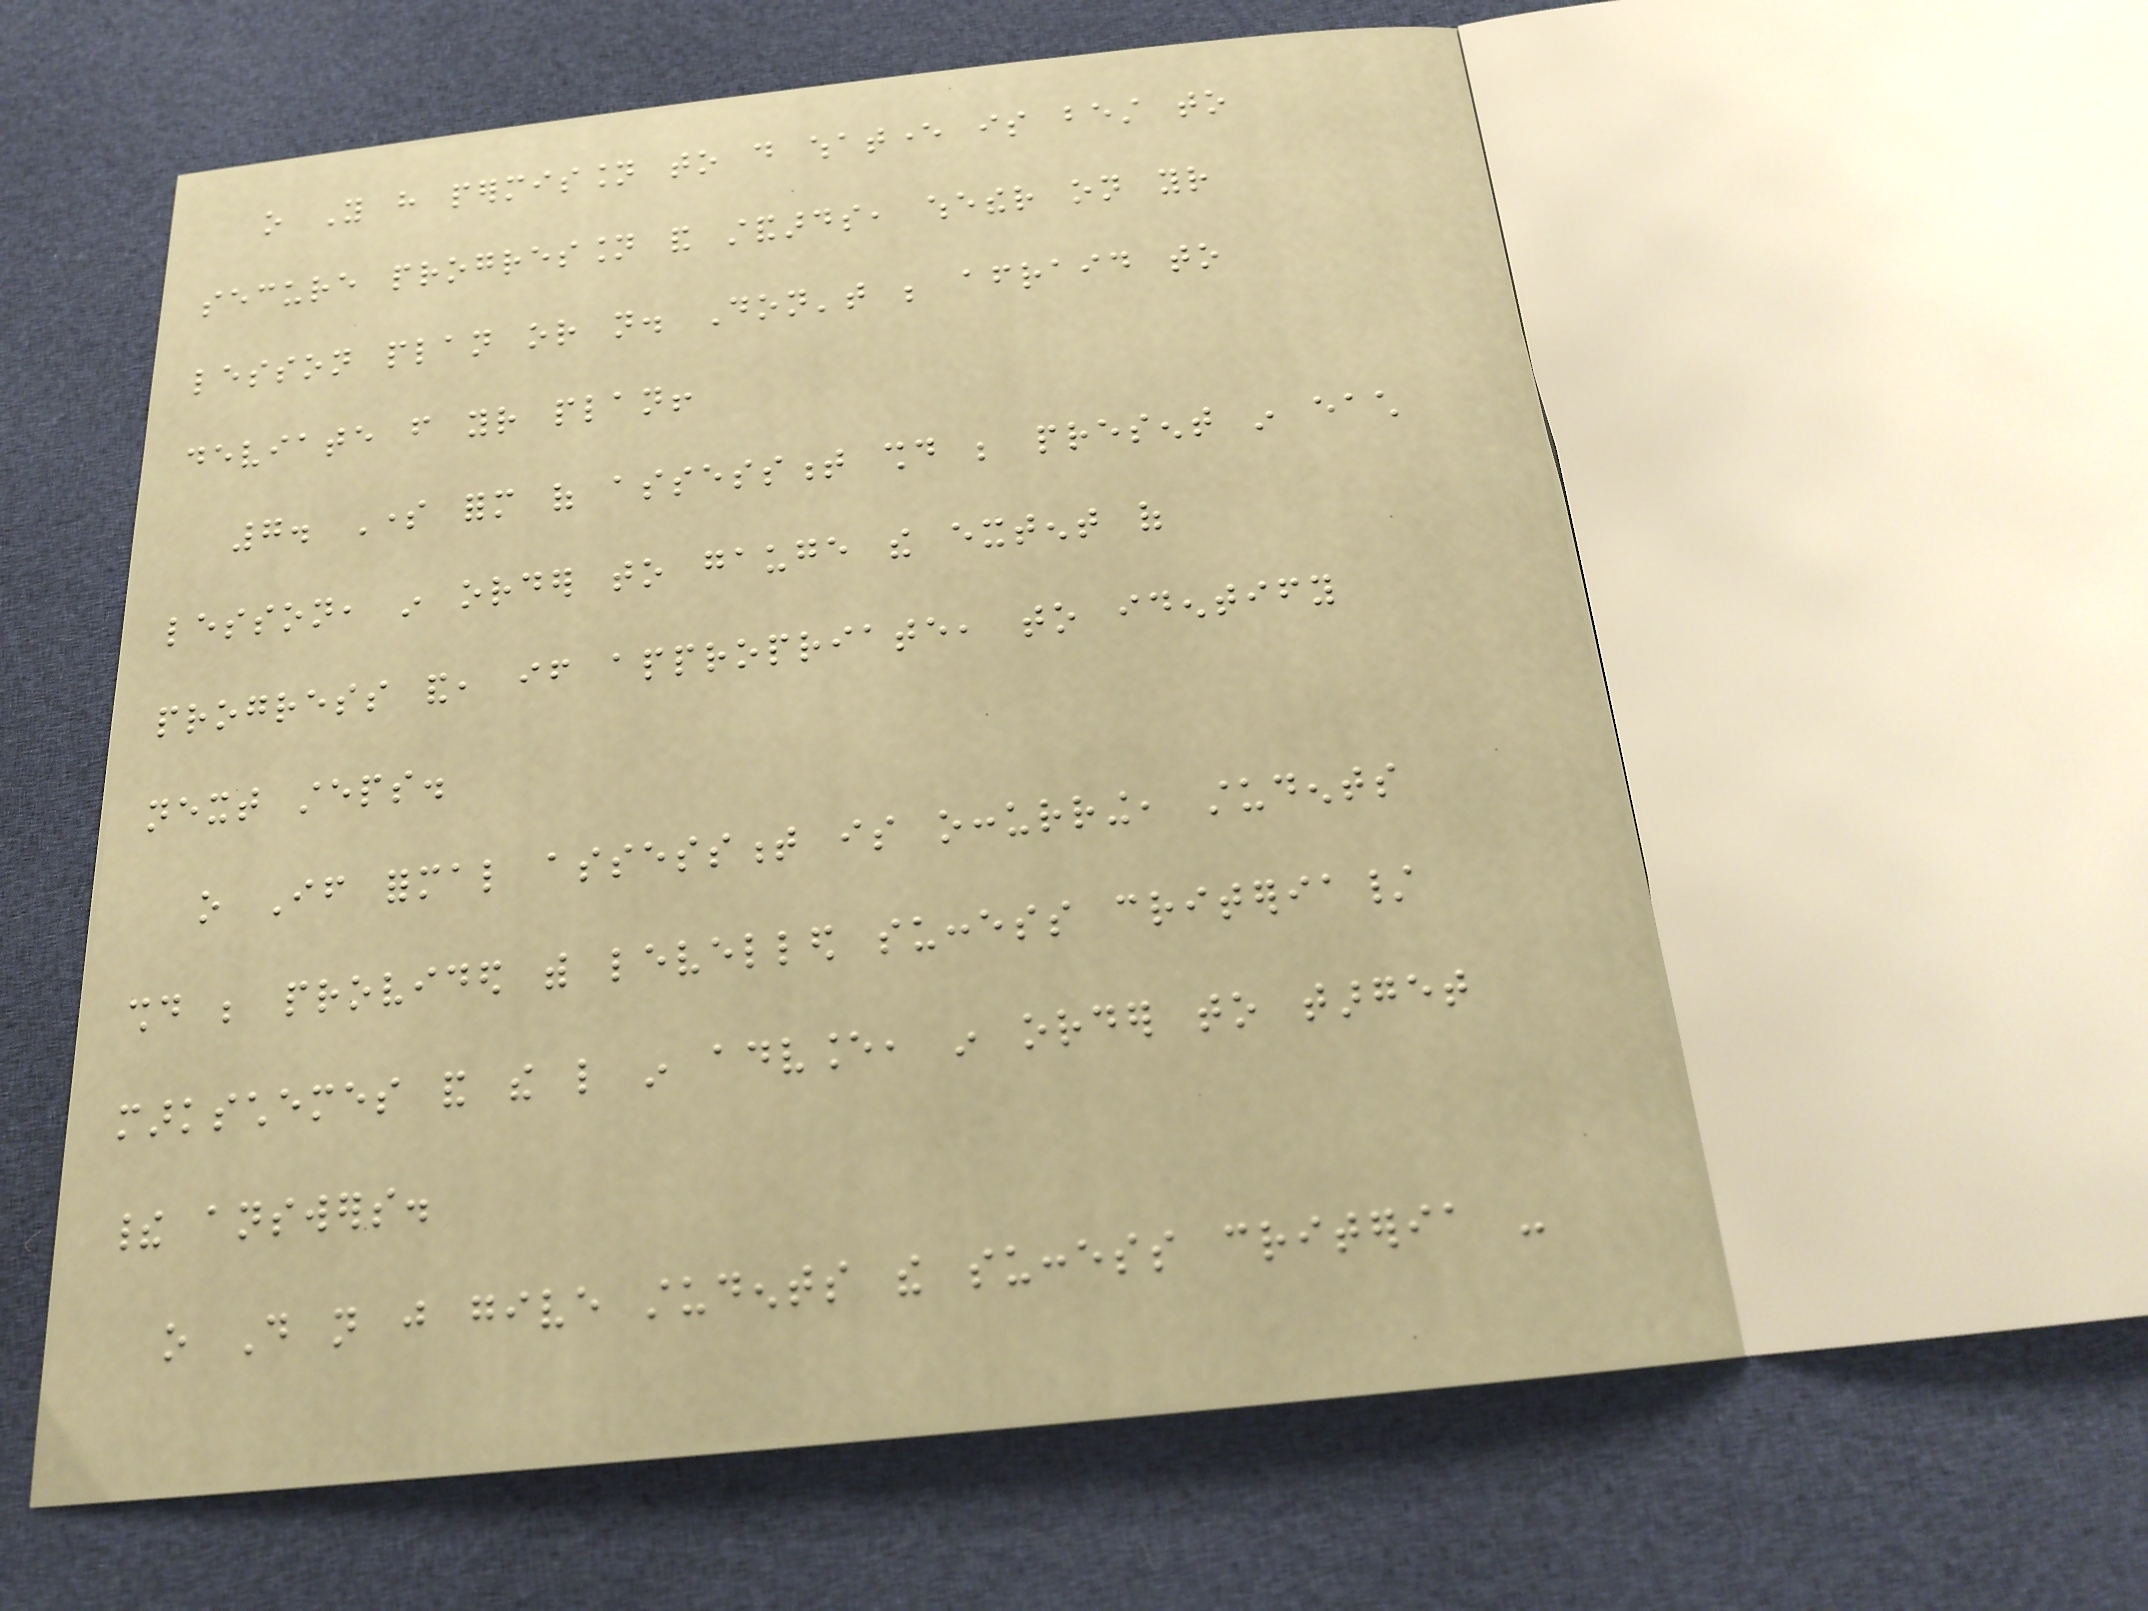o You have permission to do whatever is best to
secure progression and standards, whether on your
lesson plan or not. Don't be afraid to
deviate from your plan!
7. Some form of assessment should be present in each
lesson, in order to gauge the extent of
progress and, if appropriate, to identify
next steps.
o If formal assessment is occurring, students
should be provided with levelled success criteria/
markschemes and the like in advance, in order to target
their answers.
o Do not just give students the success criteria -
